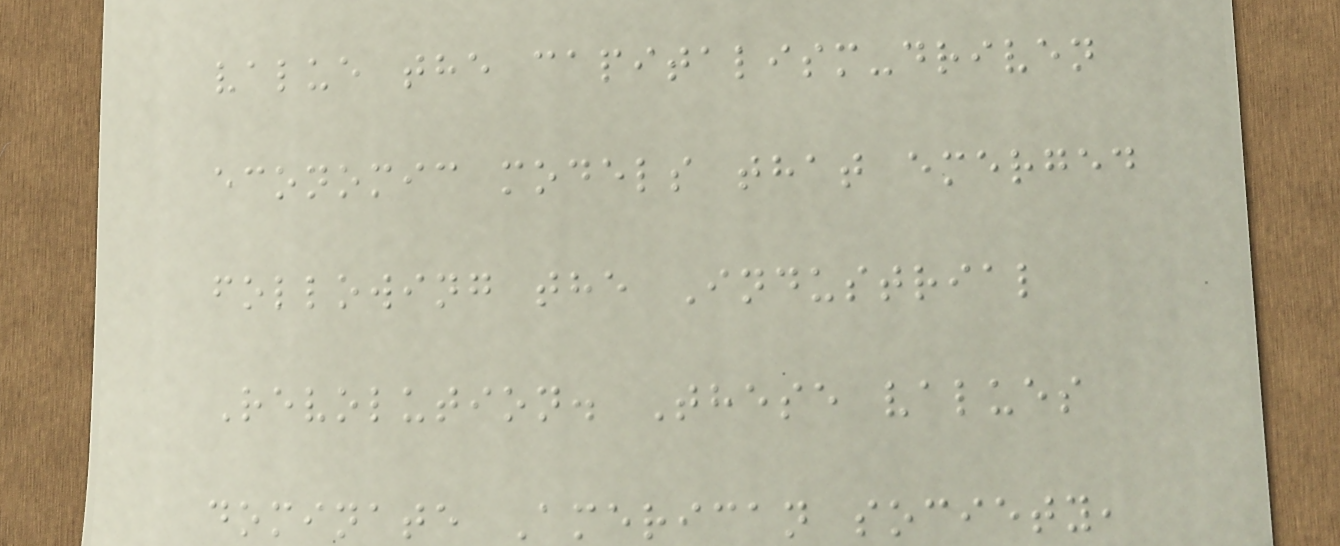value the capitalism-driven
economic models that emerged
following the Industrial
Revolution. These values
dominate American society,
